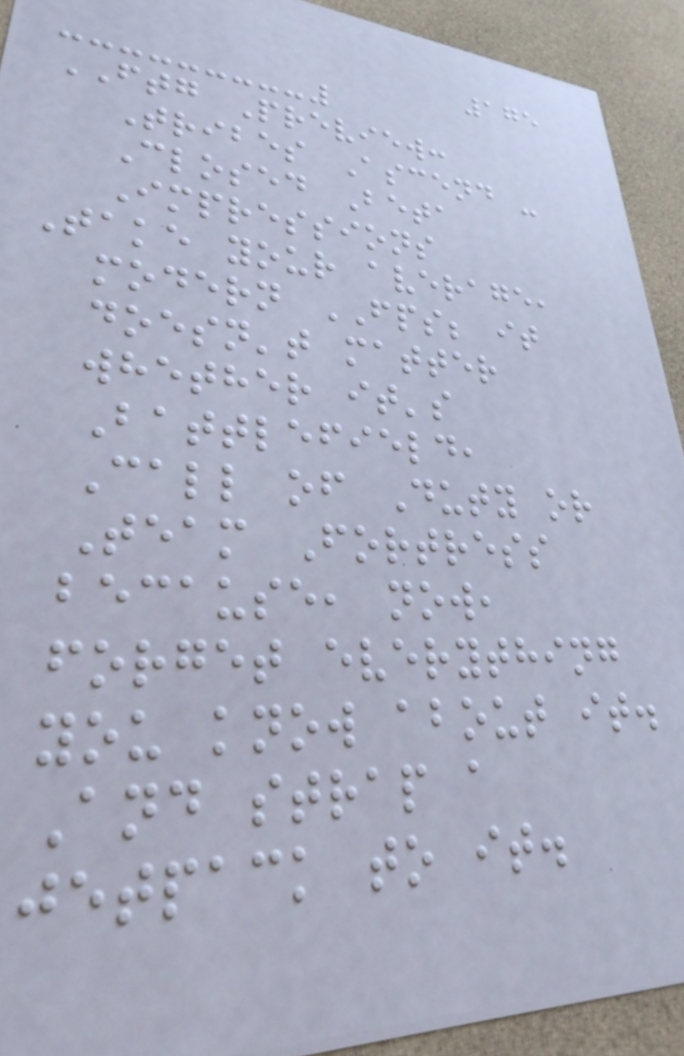175
FTG Preview:
Tribes Ascend -
Closed Beta
Impressions
Take your average,
modern FPS; it
doesn't matter
whether it's
Battlefield,
Call of Duty or
Team Fortress
because, now,
forget everything
you know about it.
And strap a
jetpack to it.
